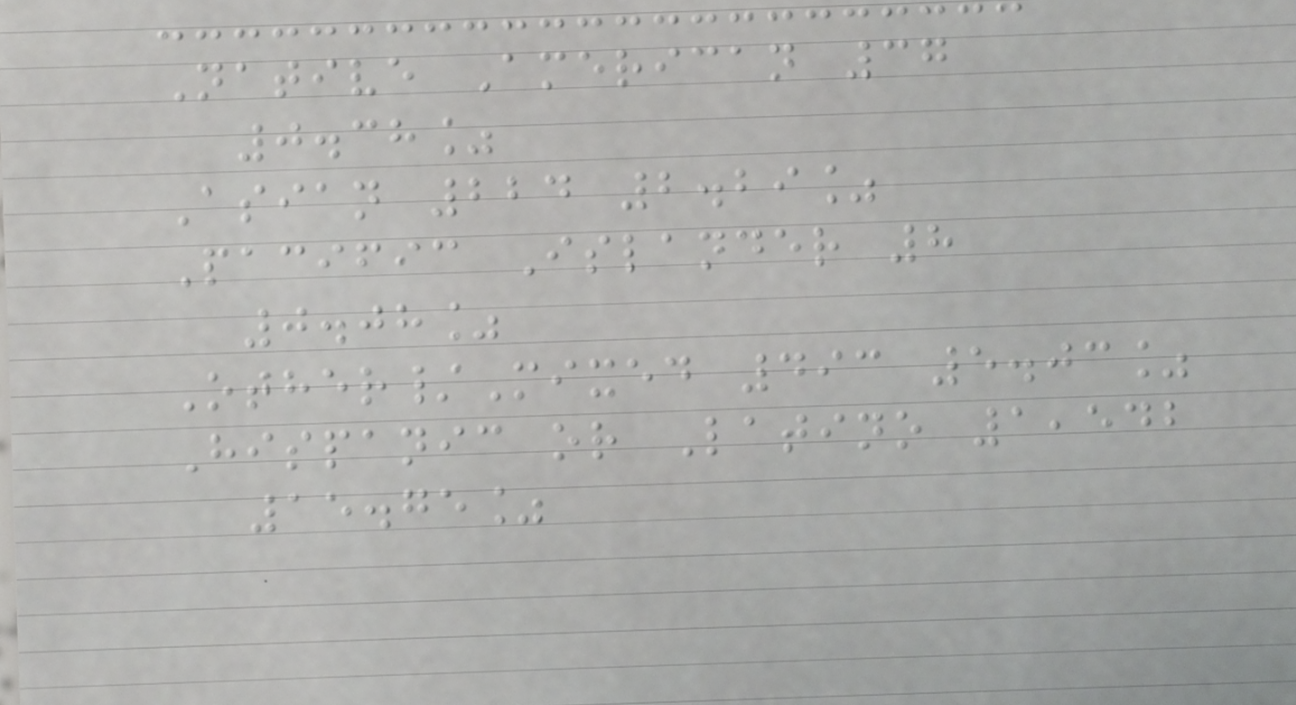Native American 37
0.38%
Asian 224 2.29%
Pacific Islander 8
0.08%
Other/Mixed 493 5.03%
Hispanic or Latino 1,542
15.75%
